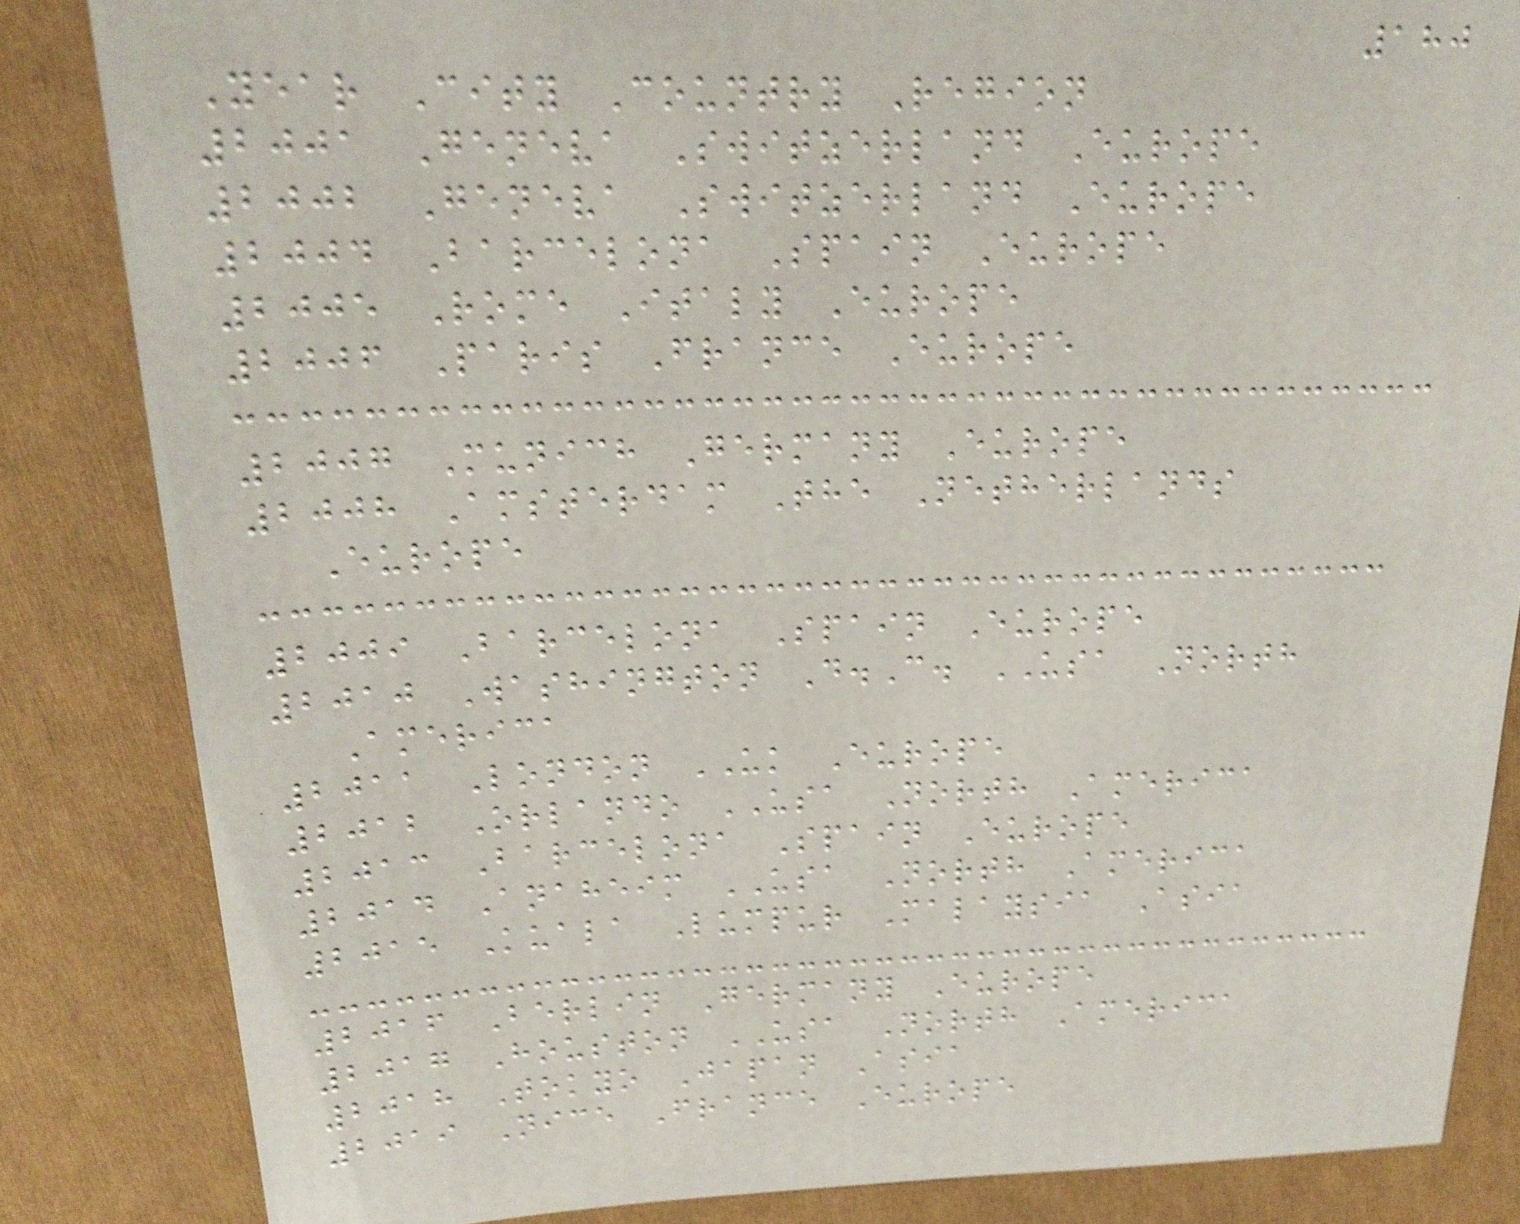180
Year City Country Region
2001 Geneva Switzerland Europe
2002 Geneva Switzerland Europe
2004 Barcelona Spain Europe
2005 Rome Italy Europe
2006 Paris France Europe
2007 Munich Germany Europe
2008 Amsterdam The Netherlands
Europe
2009 Barcelona Spain Europe
2010 Washington D.C. USA North
America
2011 London UK Europe
2012 Orlando USA North America
2013 Barcelona Spain Europe
2014 Anaheim USA North America
2015 Kuala Lumpur Malaysia Asia
2016 Berlin Germany Europe
2017 Houston USA North America
2018 Tokyo Japan Asia
2019 Nice France Europe
